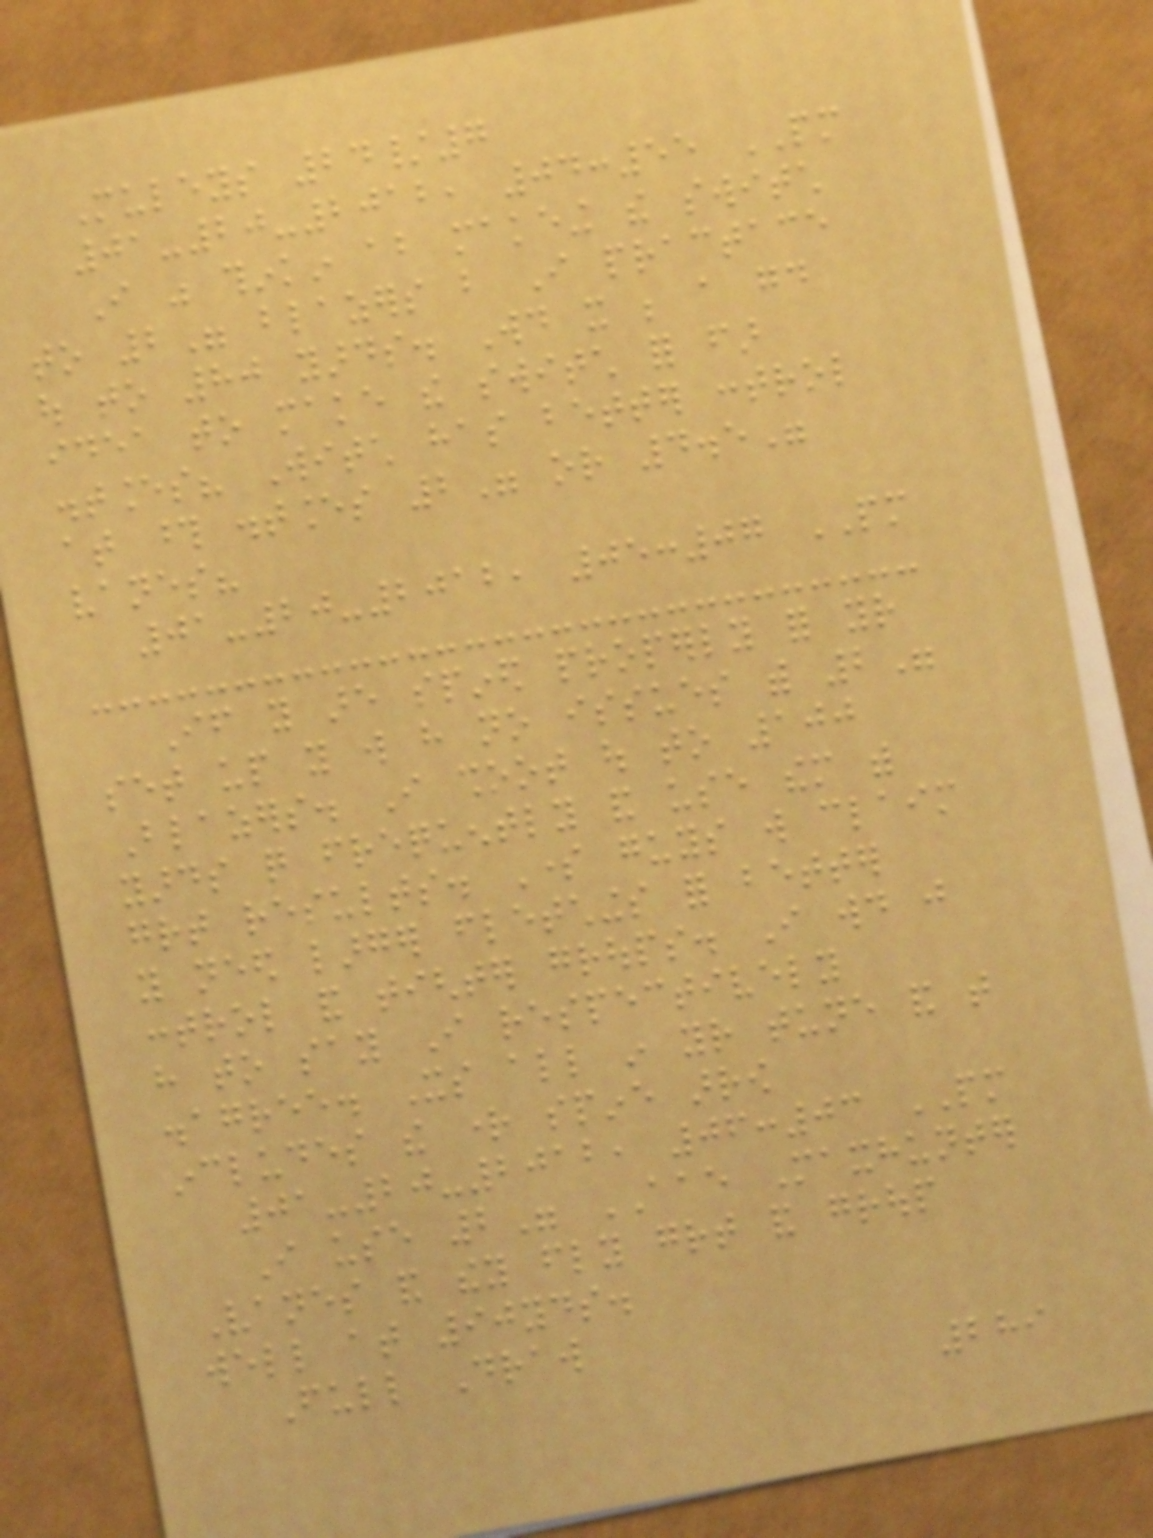Muleys 24/7
01-20-2012, 04:55 PM
I was thinkin about makeing the switch
to 2" blazers but I practace
out to 80 yards. Would it be a good
idea to make the switch for far
distances? Witch has better control
at those distances 2" or 4.5"
vanes?
01-20-2012, 05:07 PM
If you are spined properly for your
set up you will have no issues with 2"
Blazers. I shoot out to 100
yards quite frequently and use them with
great results. Some guys will claim
you need larger fletchings for better
control and tighter groups. I would just
have to say I respectively
disagree. Its all in your tune and that
includes the right spine arrow
01-20-2012, 06:03 PM
I use 2" AAE Maxhunter
Vanes and they fly great and group
well at 90yds.
Full Draw
289
